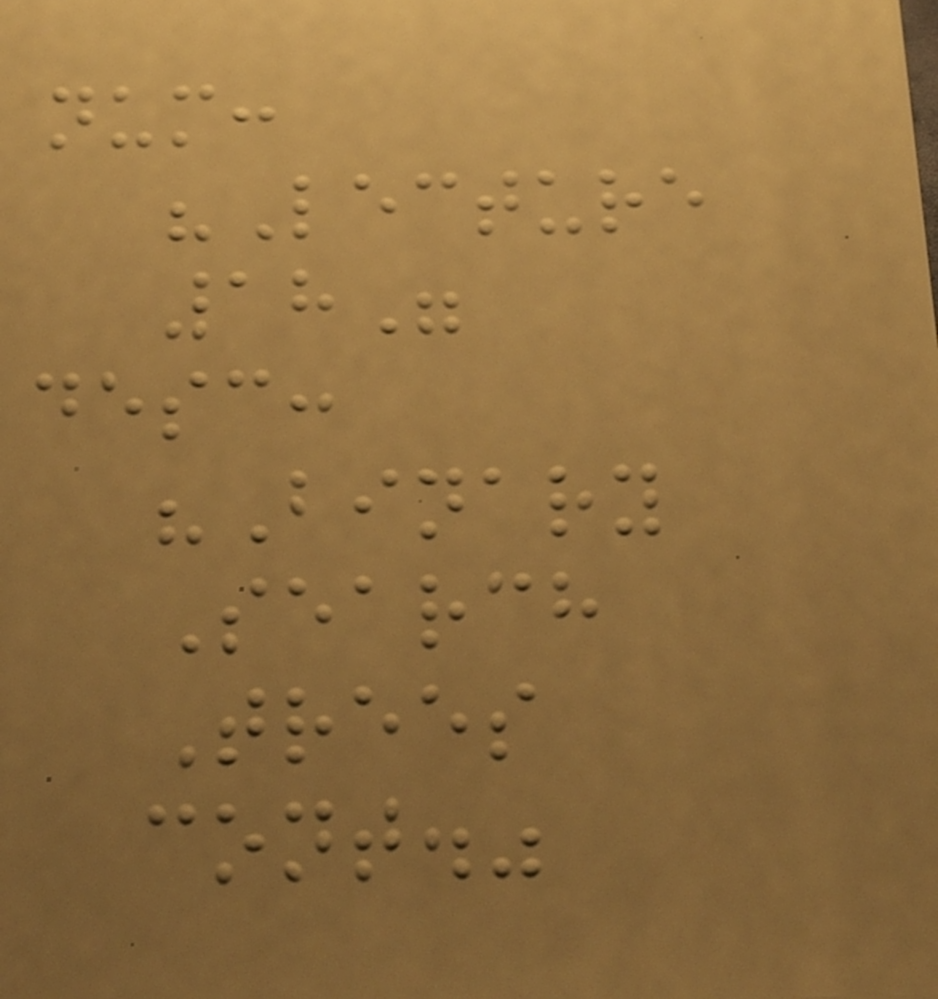num:
"Lecture
18"
desc:
"Binary
Search
Trees
cont."
